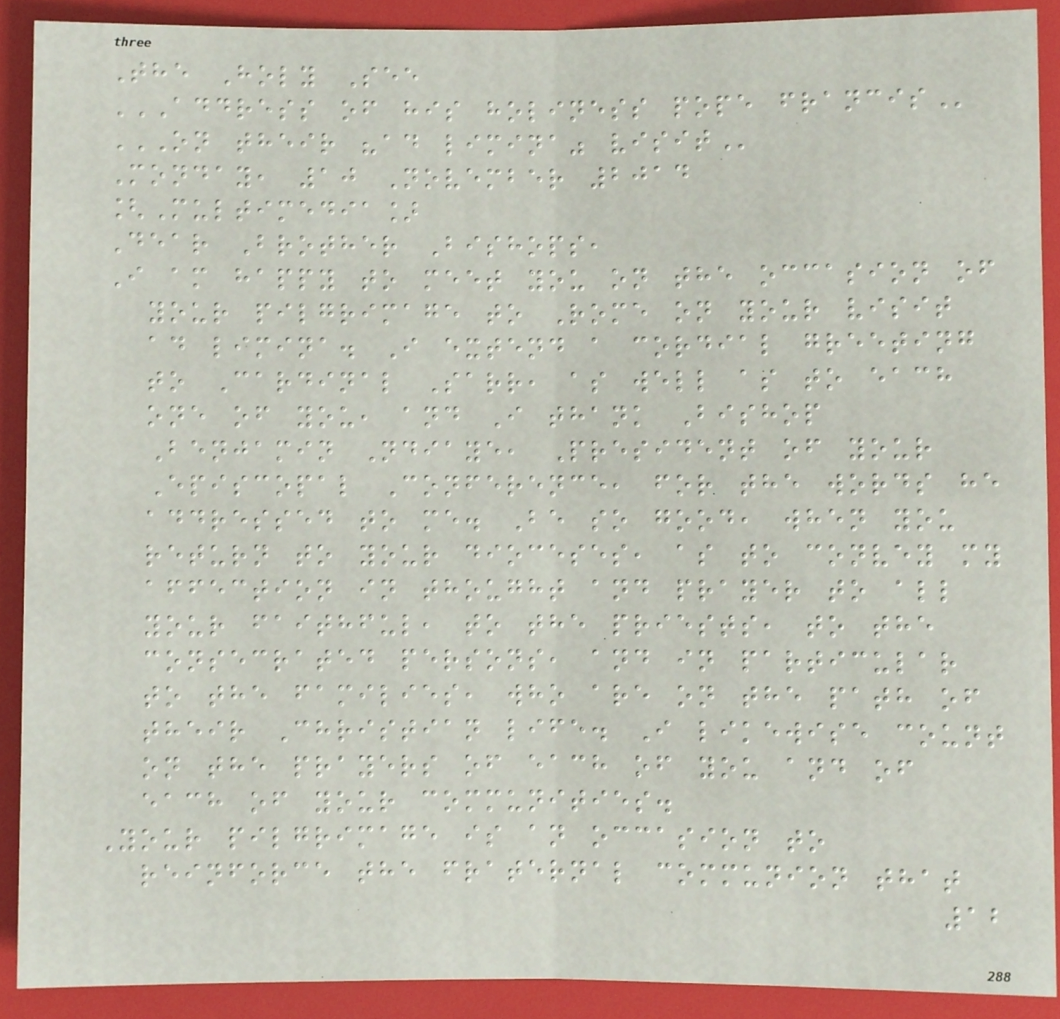The Holy See
ADDRESS OF HIS HOLINESS POPE FRANCIS
ON THEIR "AD LIMINA" VISIT
Monday, 10 November 2014
[Multimedia]
Dear Brother Bishops,
I am happy to meet you on the occasion of
your pilgrimage to Rome on your visit
ad limina. I extend a cordial greeting
to Cardinal Sarr, as well as to each
one of you, and I thank Bishop
Benjamin Ndiaye, President of your
Episcopal Conference, for the words he
addressed to me. Be so good, when you
return to your dioceses, as to convey my
affection in thought and prayer to all
your faithful, to the priests, to the
consecrated persons, and in particular
to the families, who are on the path of
their Christian life. I likewise count
on the prayers of each of you and of
each of your communities.
Your pilgrimage is an occasion to
reinforce the fraternal communion that
12
